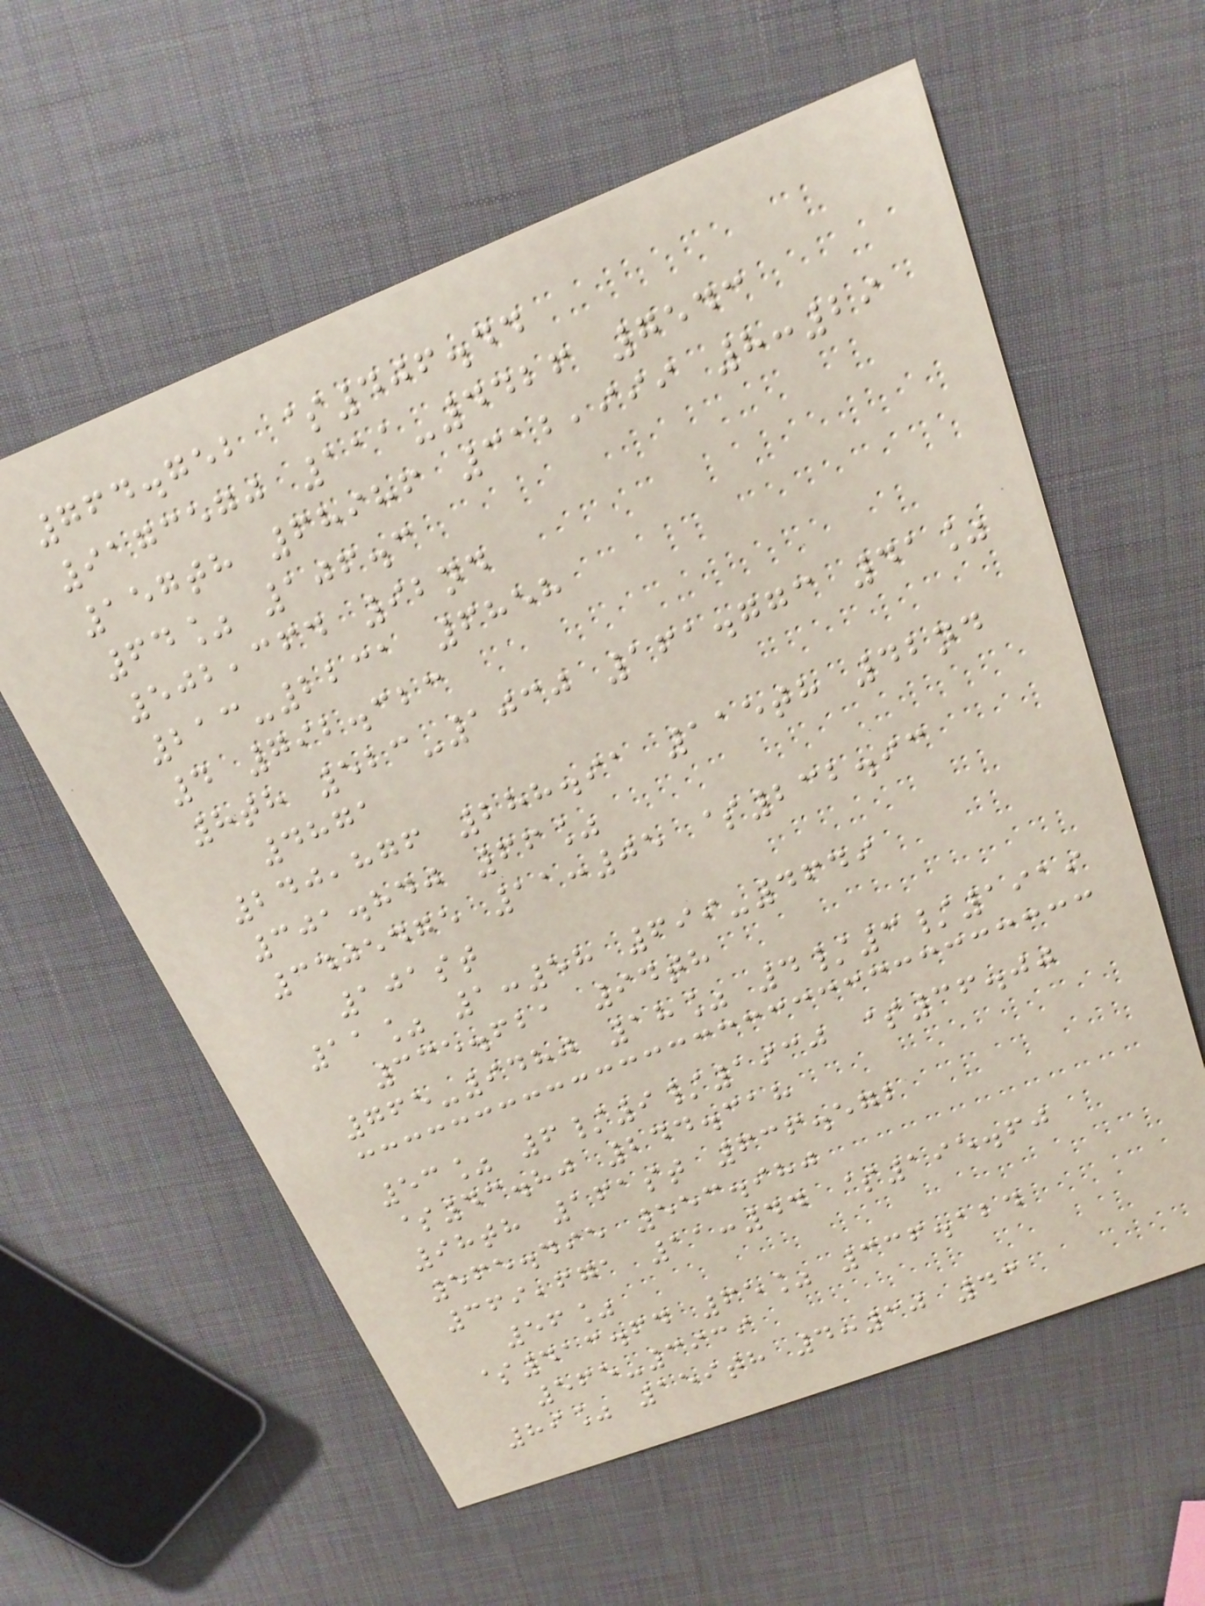764.752 $406.44
9173570 111-4426 7543
157th 68986 312,999 8:29
64% 106.3
502,364 92nd
213-2231 6858
4 792.323
8th 523-1030 161.773 41%
4871
240,876 288.91 115th 42nd
301.840 66%
3405475 11:05 $232.93
101st
11% 1:58 699-4649
335.621 94th
765-9480 18% 4/3/1919
53% 6/9/1930 $36.00
$43.80 244.318
98th 161st 636.572
565.495 553.980
369,671 11:44 $195.60
56%
$413.64 65% 336.124
565-3939
89% 159th 4:30 43
